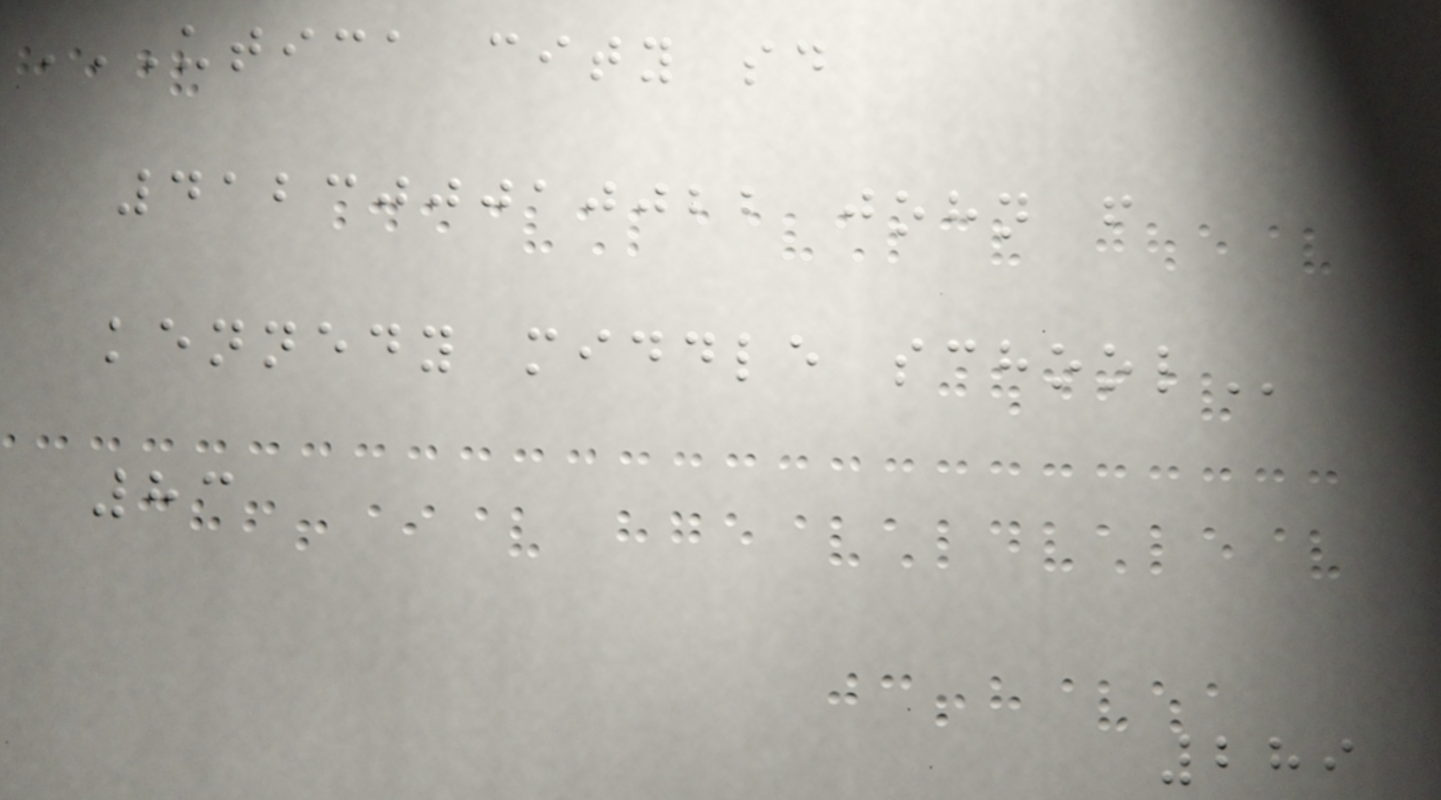UTICA CITY SD
412300010022 JOHN F
KENNEDY MIDDLE SCHOOL
83
289
